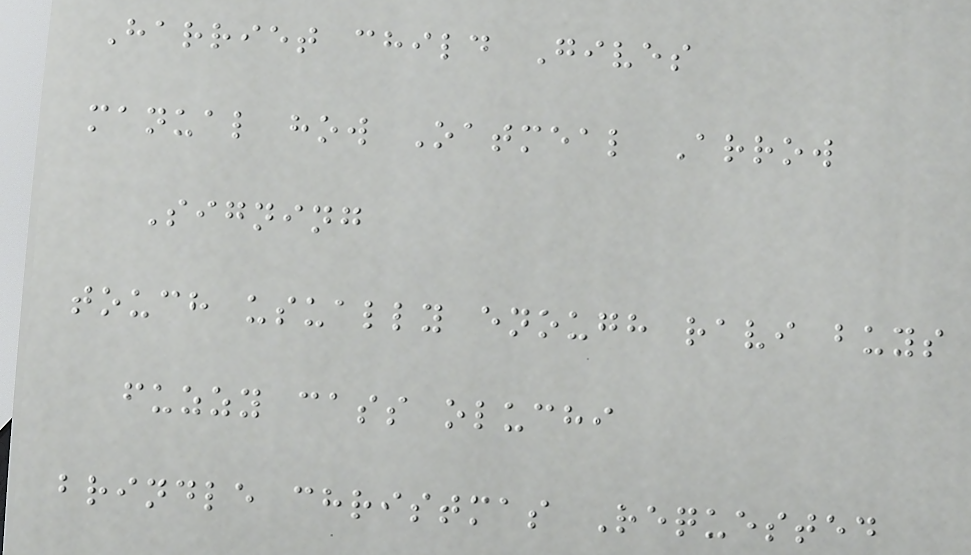Harriet child Gives
manual how Oatmeal Arrow
Signing
touch usually enough ravi buys
fuzzy cass oluchi
brindle christmas Requested
